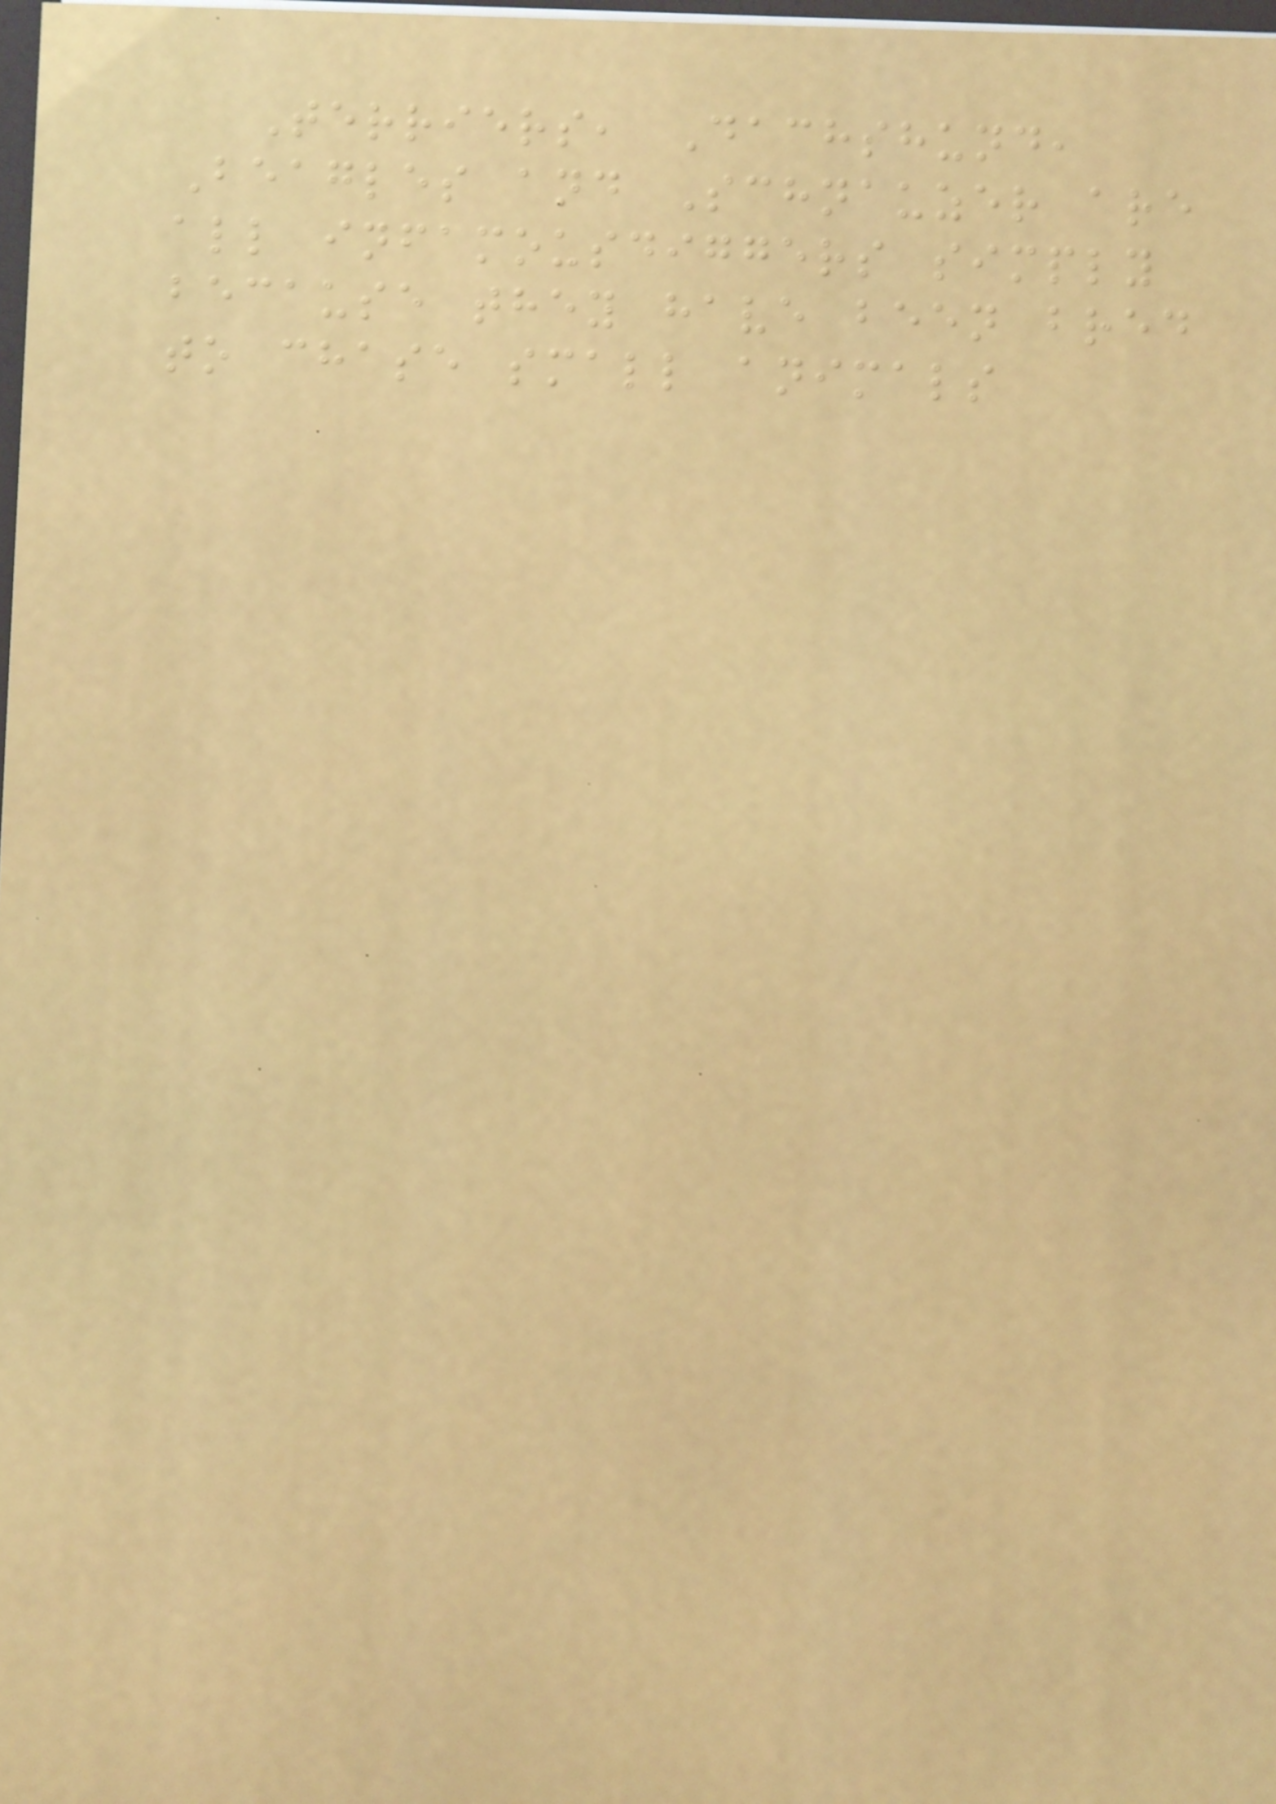Terriers, Dachshund,
Beagles and Schnauzer are
all infamousdiggers simply
because they have been bred
to chase small animals
